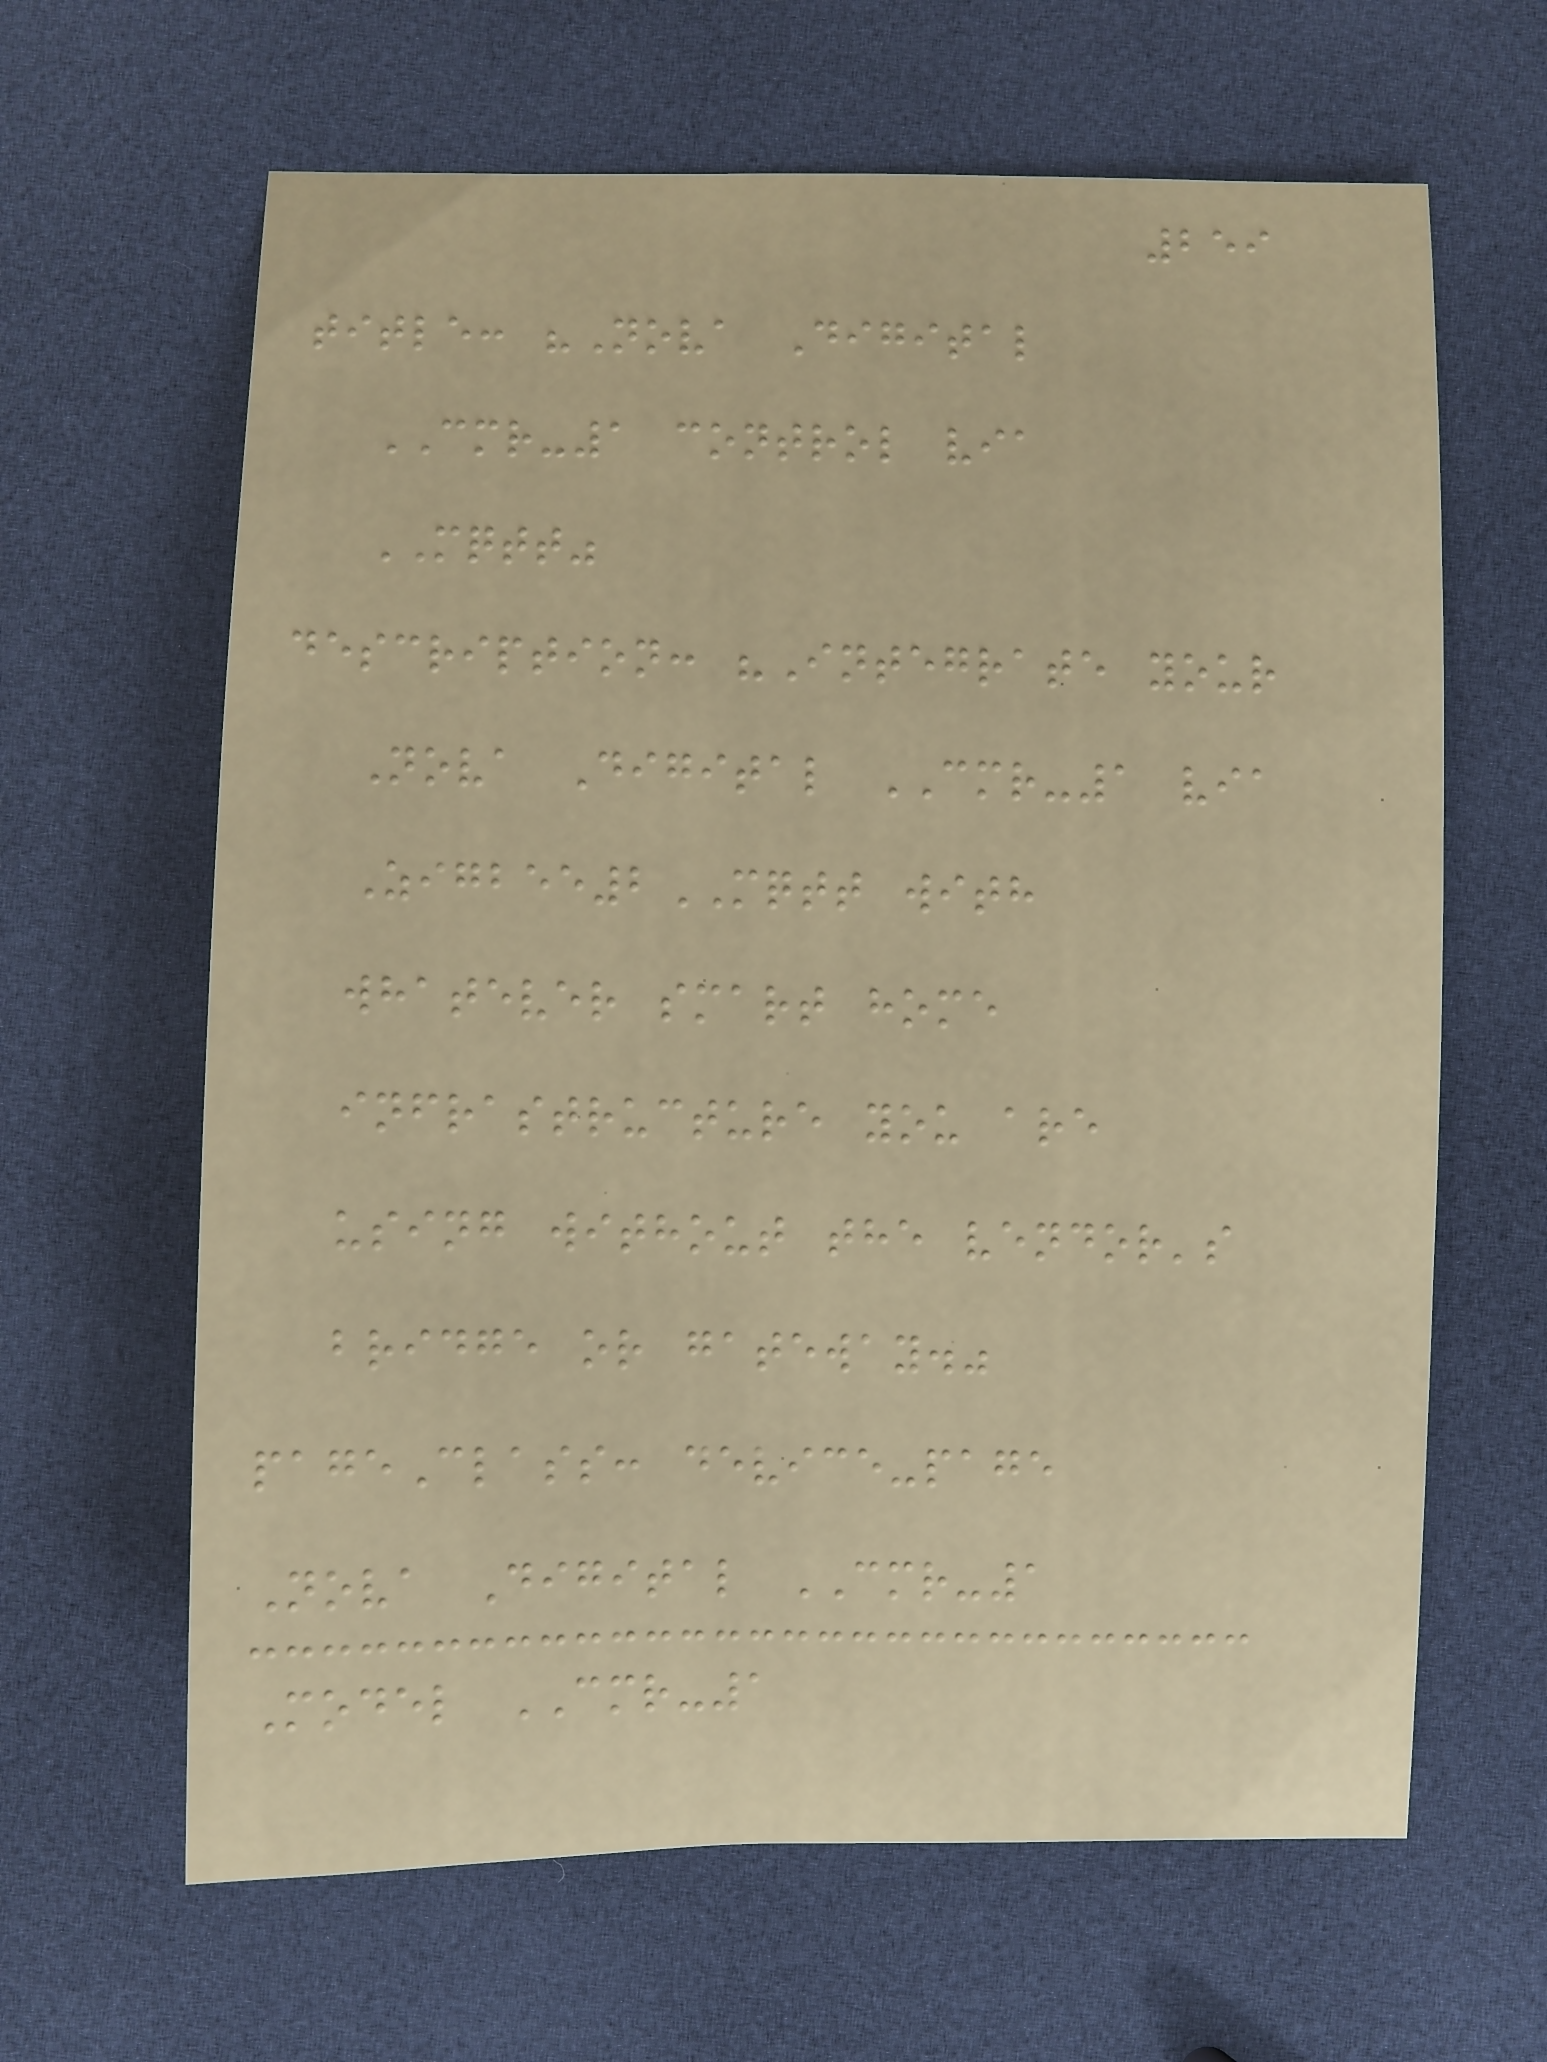259
title: "Nova Digital
CMR-1 control via
MQTT"
description: "Integrate your
Nova Digital CMR-1 via
Zigbee2MQTT with
whatever smart home
infrastructure you are
using without the vendor's
bridge or gateway."
pageClass: device-page
Nova Digital CMR-1
Model CMR-1
